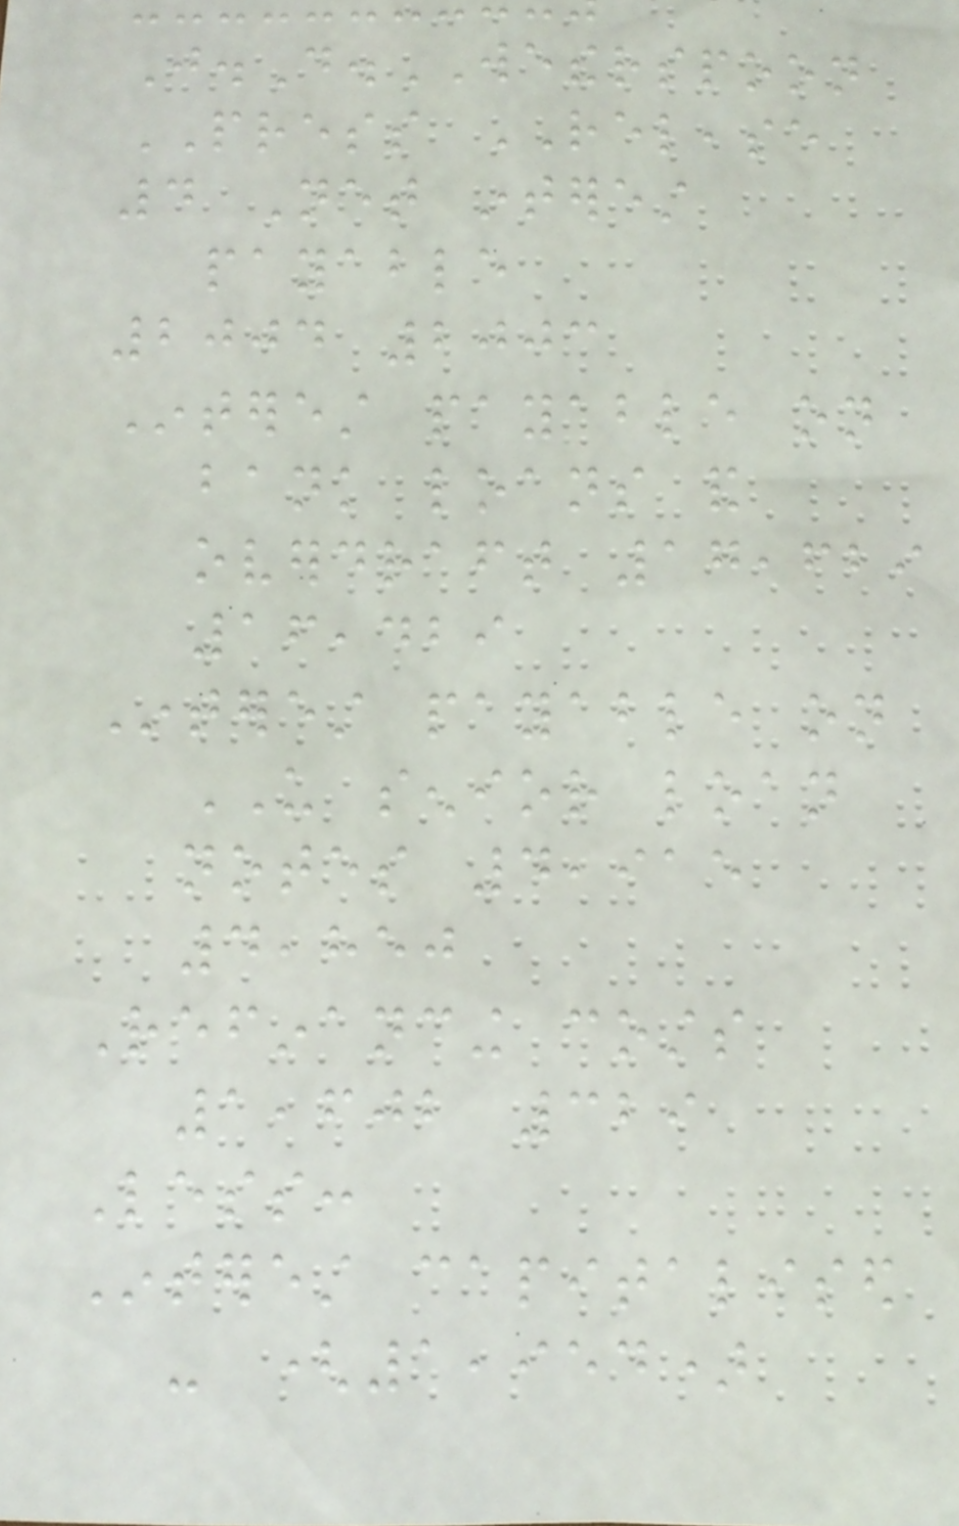J.D.WETHERSPOON
PRESS RELEASE
4 Net interest
payable
2004 2003
Interest payable on
bank loans and
overdraft 17,629
16,429
Interest payable on
US senior loan
notes 4,915
4,850
Refinancing costs
1,602 329
Less:
Interest capitalised
- (1,954)
